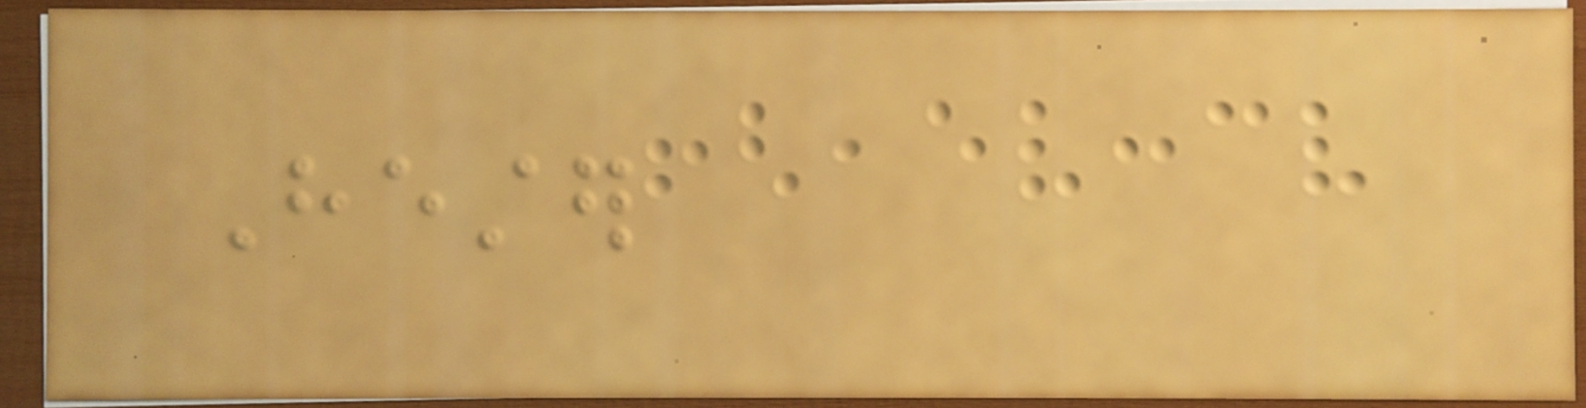Hester
